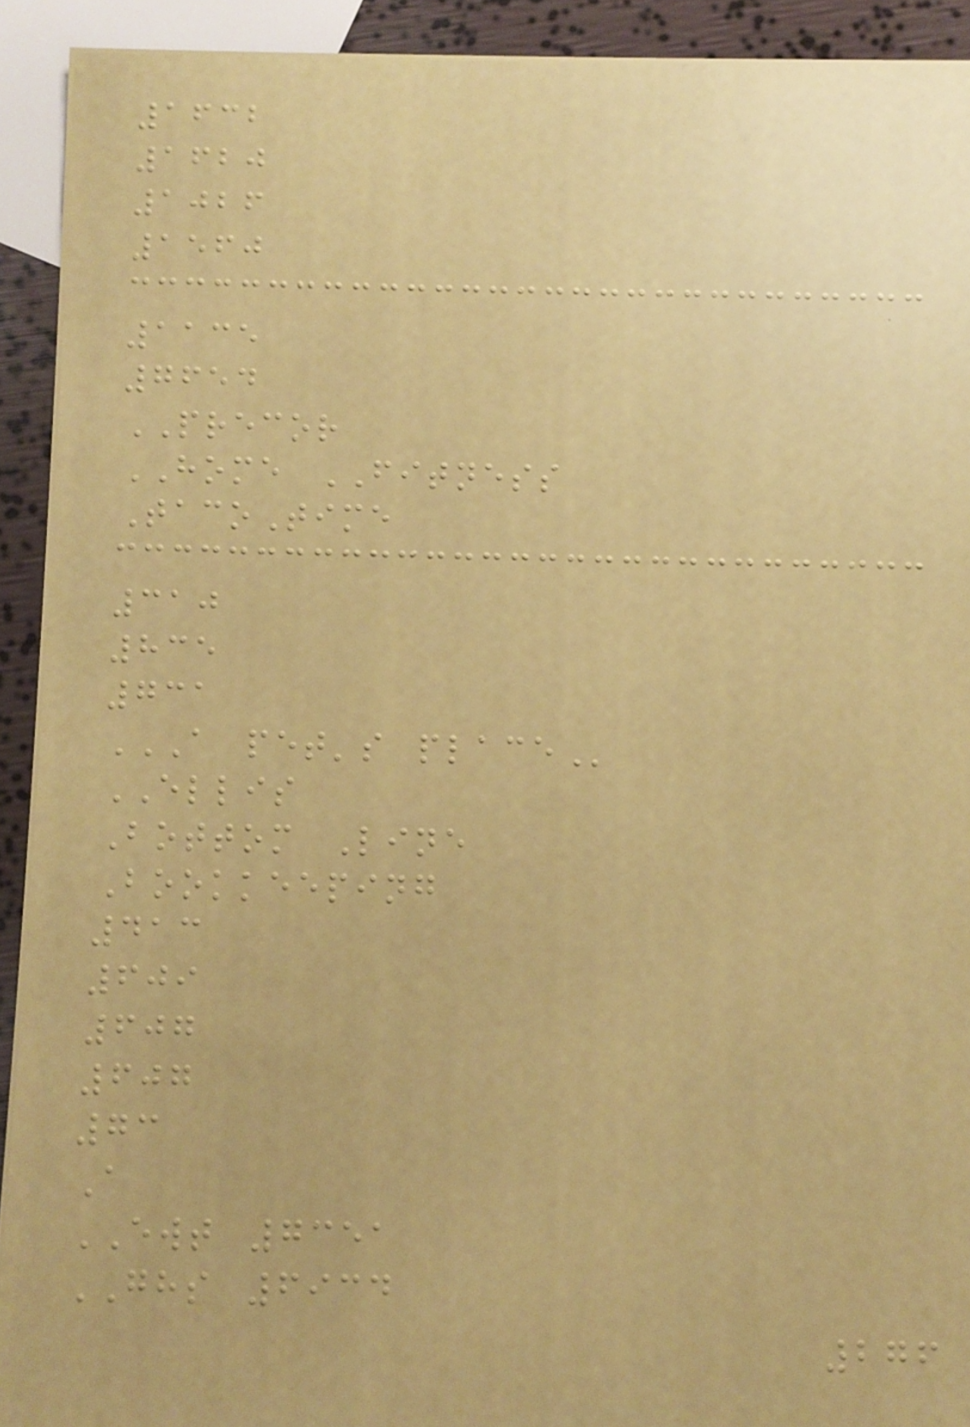1632
1620
1026
1560
1135
7654
PRECOR
HOME FITNESS
TacoTime
310
835
731
A PET'S PLACE
ELLIS
Bottom Line
Bookkeeping
413
609
607
607
73
A
EWT 7351
GHS 6934
276
